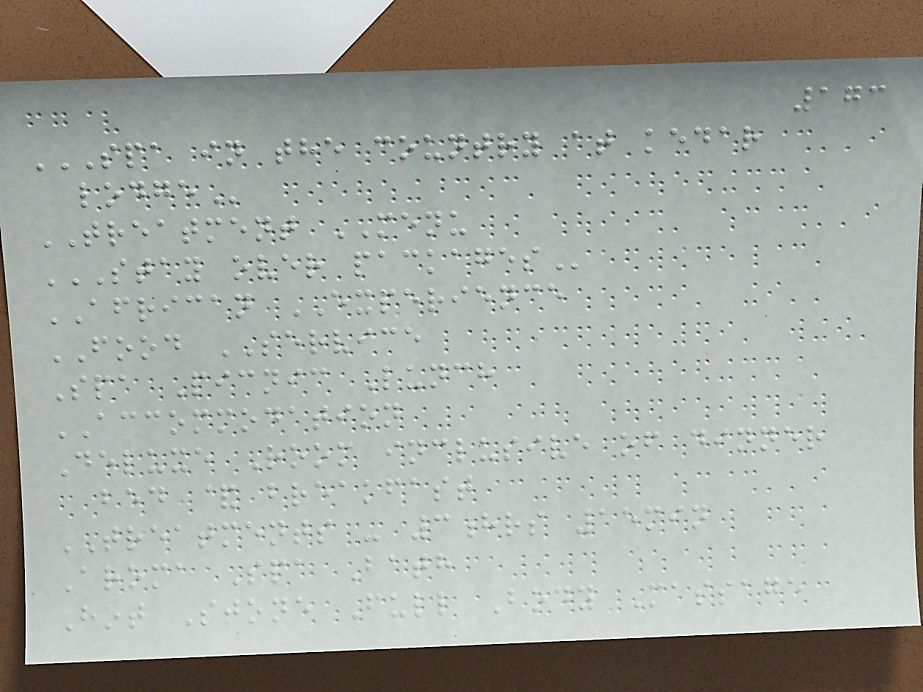173
SPA IN THE COUNTRY AT KEDAR
LODGE
TREATMENT MENU
STAY OVER PACKAGES
AFRICAN EXPERIENCE
FOOD SERVICE
Spa Picnic Lunch
ACCOMMODATION
Deluxe Room inclusive of dinner
bed & breakfast
TREATMENTS - 3hrs 15min
Aroma Spa Bath
Hot Stone Full Body Massage
